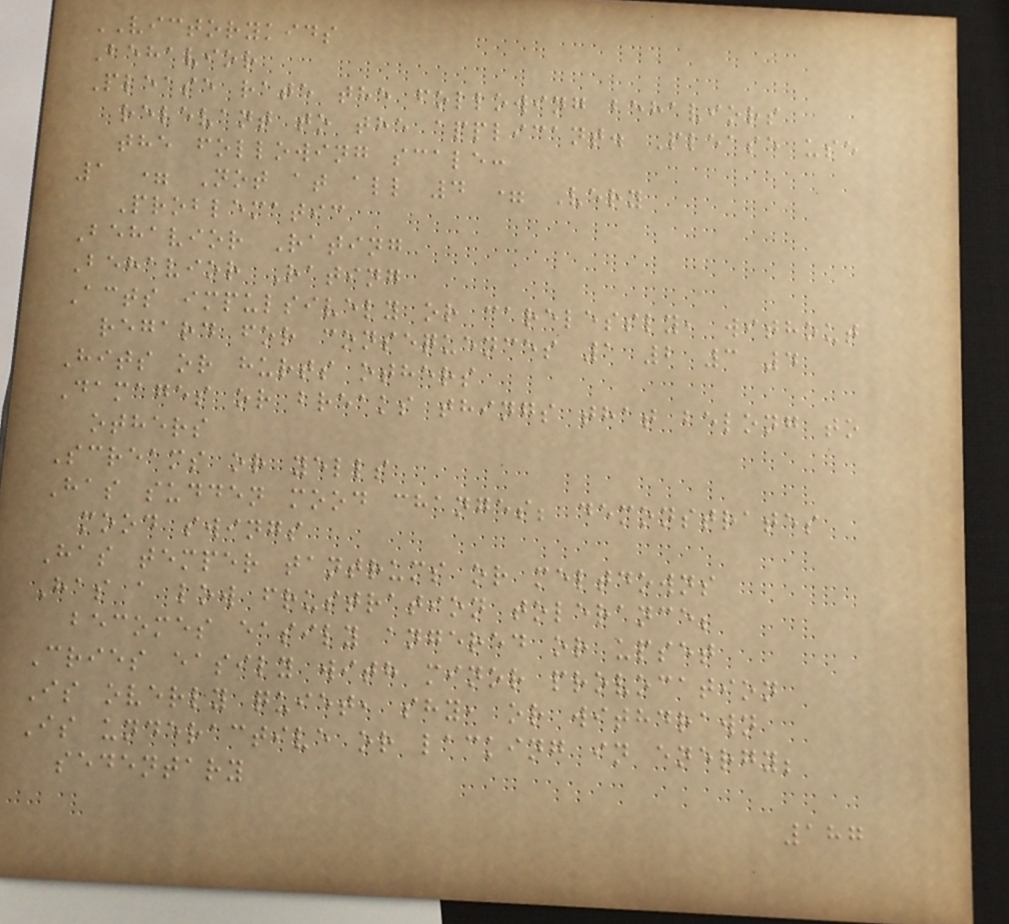VICTORYKIDS
Behavior
Please rate the following behaviors
relevant to the applicant. Please use
the following scale:
1 = Not at all 4 = Very
Problematic
Behavior Rating
Behavior Rating
Acts impulsively or carelessly, without
regard for consequences 1 2 3 4
Hits or hurts others
Damages or breaks things that belong to
others
Screams or yells
Has sudden mood changes; demonstrates
mood swings
Has temper tantrums or meltdowns
Has a low frustration tolerance;
becomes easily angered or upset
Cries easily with minor provocation
Is overly quiet, shy, or withdrawn
Is underactive or lacking in energy;
sedentary
187
